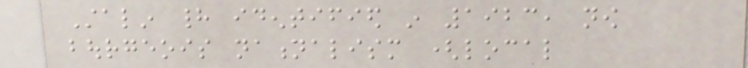Stalin had identified in 1923, now
bourgeois nationalism (local
